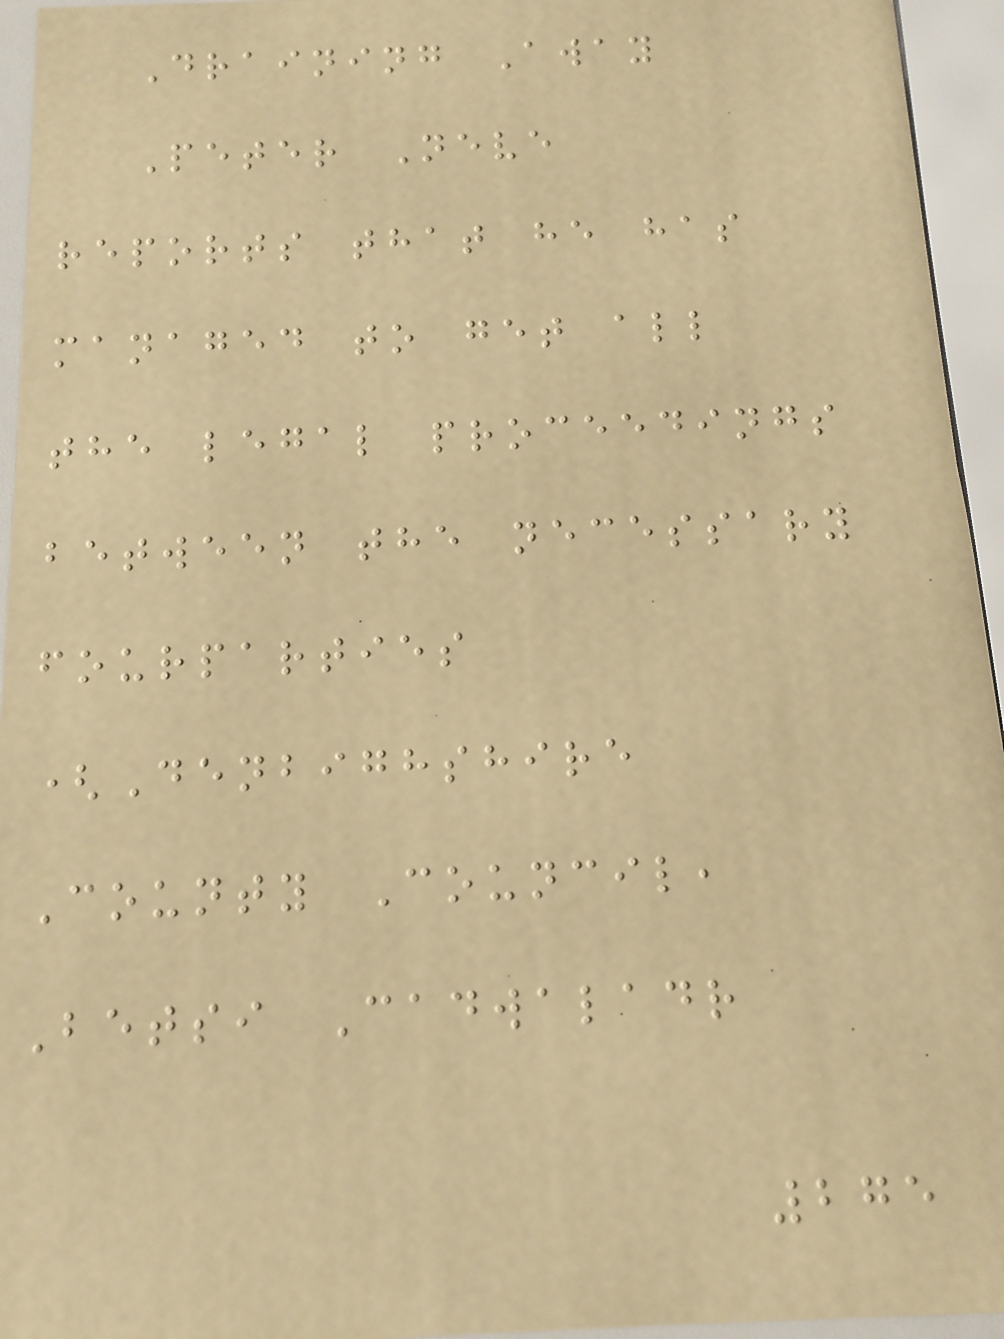Draining Away
Peter Neve
reports that he has
managed to get all
the legal proceedings
between the necessary
fourparties
(Denbighshire
County Council,
Betsi Cadwaladr
275
